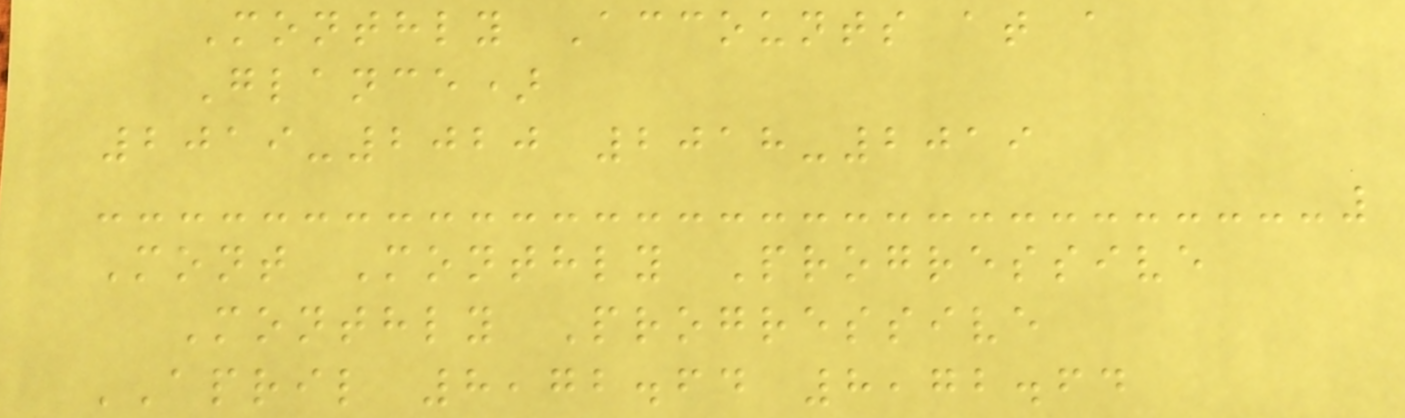Monthly Accounts at a
Glance)
2019-2020 2018-2019
Mont Monthly Progressive
Monthly Progressive
APRIL 8,72.64 8,72.64
